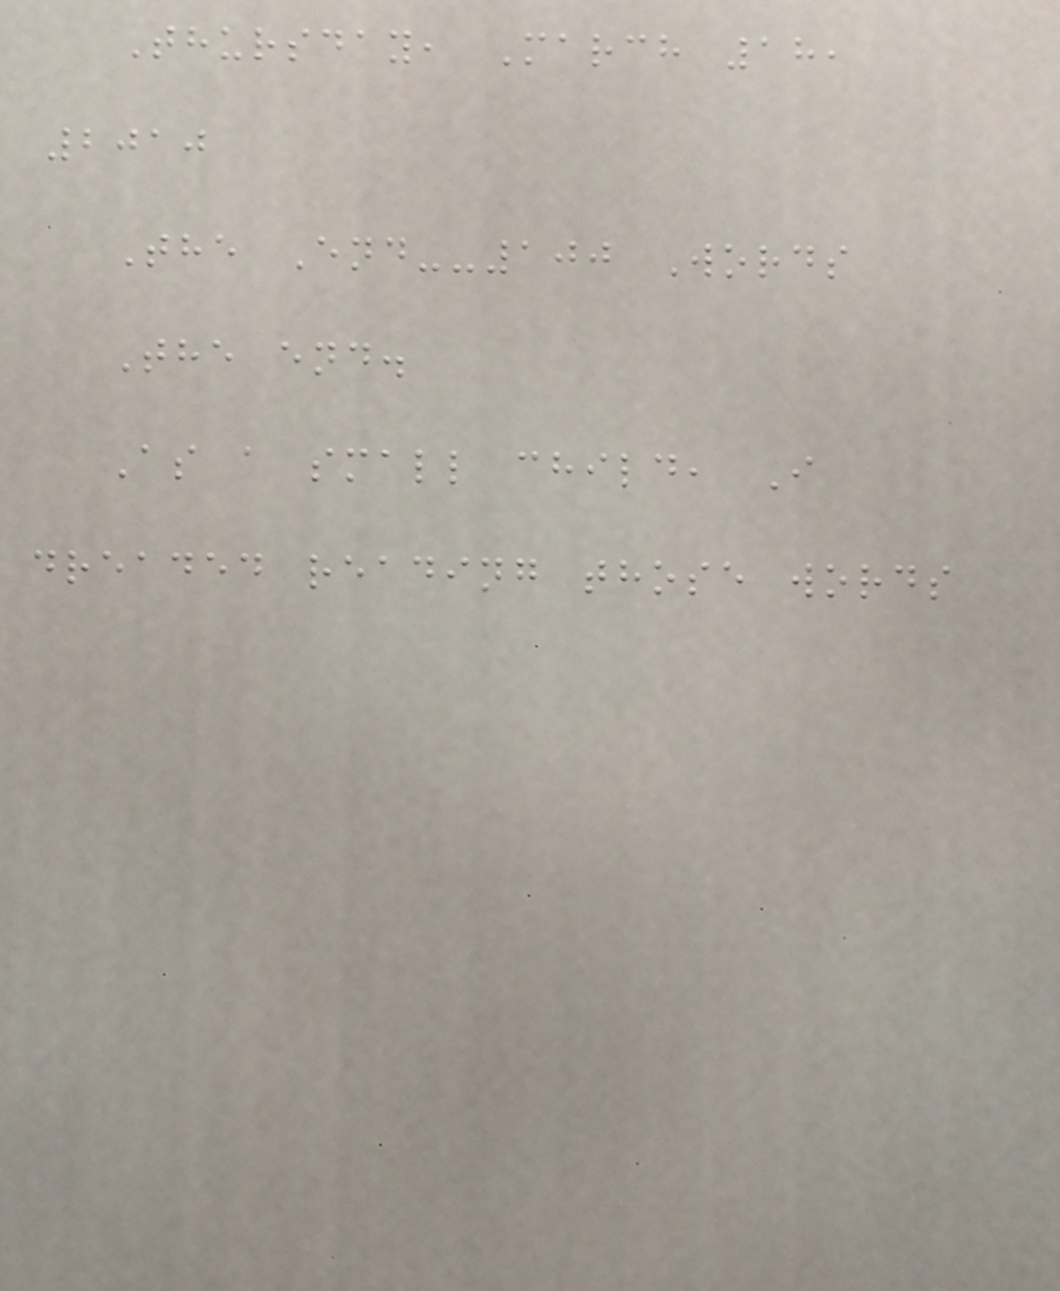Thursday, March 18,
2010
The End--100 Words
The end.
As a small child, I
dreaded reading those words
